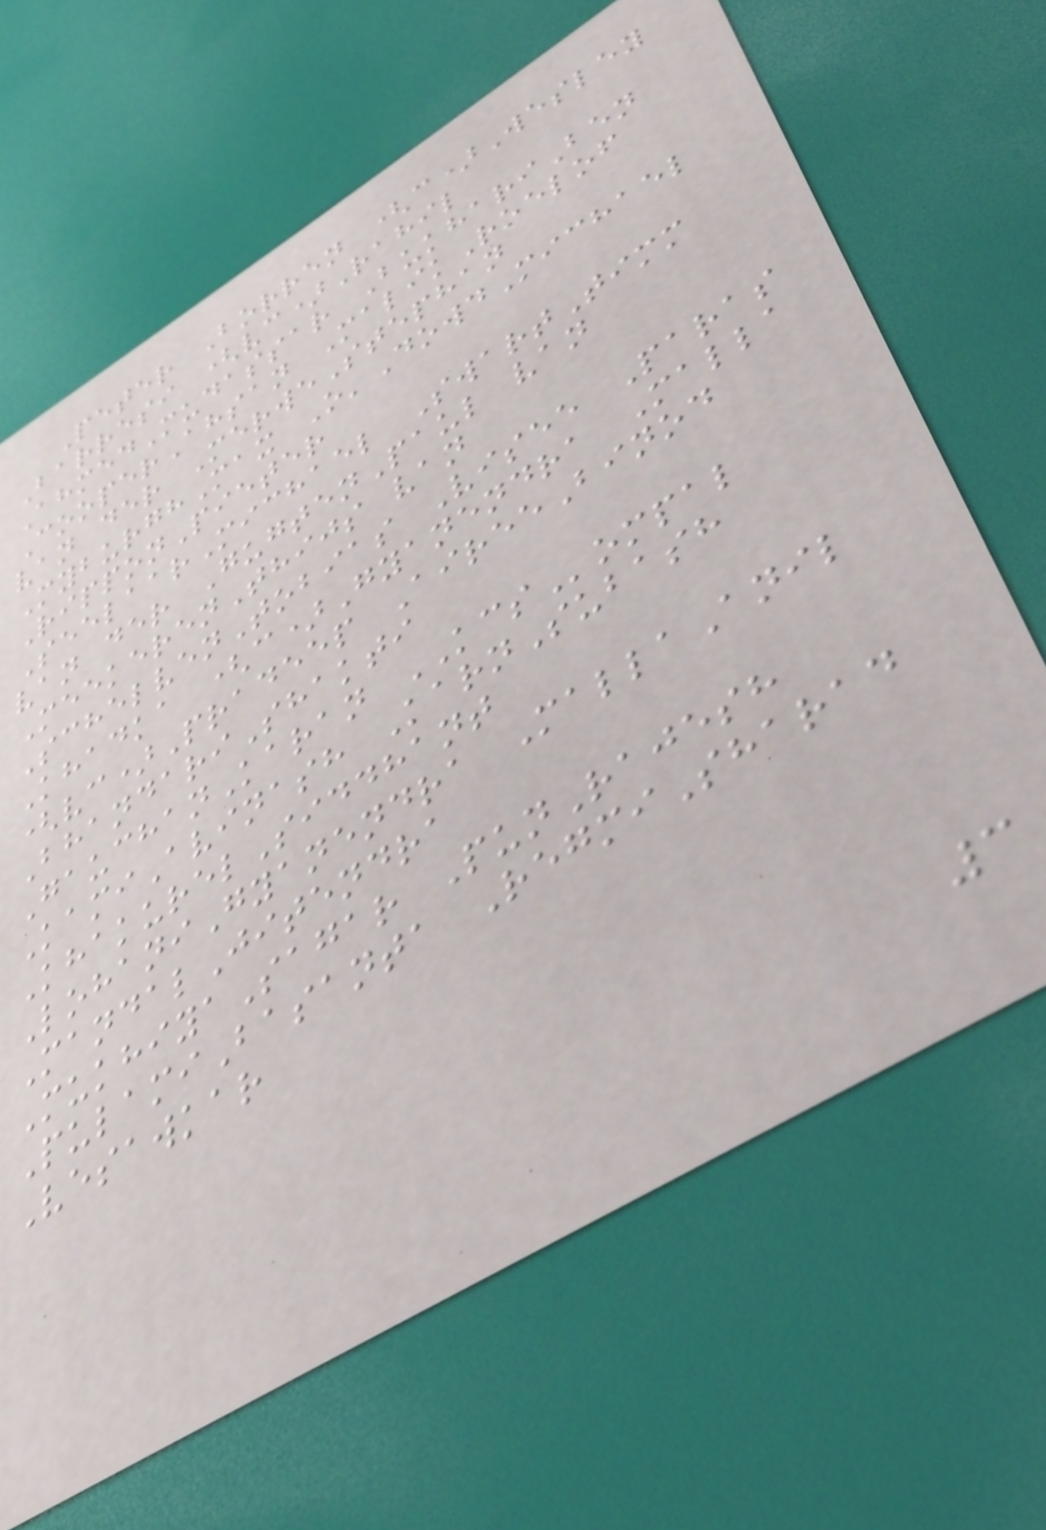Peter Borren (c)Wesley
Barresi (vc)Rahil
AhmedMudassar BukhariBen
CooperAhsan MalikRoelof
van der MerweStephan
MyburghMax O'DowdMichael
RipponPieter
SeelaarMichael SwartTimm
van der GugtenPaul van
MeekerenThijs van
SchelvenTobias Visee Paras
Khadka (c)Gyanendra Malla
(vc)Pradeep AireeBinod
BhandariShakti
GauchanKaran KCSompal
KamiAvinash KarnSubash
KhakurelSiddhant
LohaniGyanendra MallaAnil
MandalJitendra
MukhiyaSagar PunRajesh
PulamiBasanta RegmiSharad
Vesawkar
3
